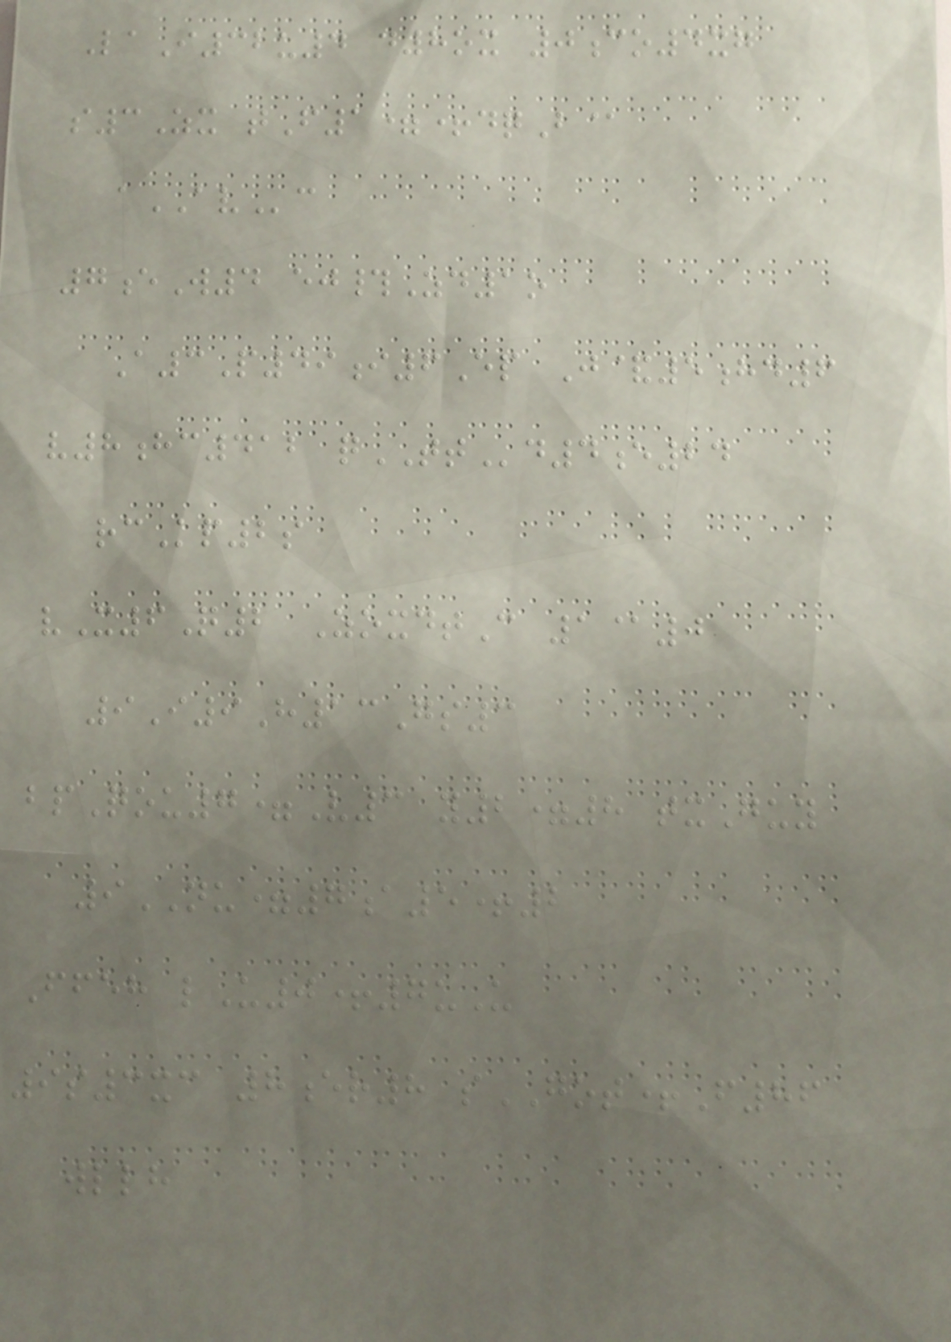LaI32u4 d8ox 0co4xg
s3Zx tF1=+dqB@
aAVc
7eW4 ej#Zd1o
A3P49i6Ep J&5hd6
v8hc412 qTTd4e24
rcKp2s
vX6Q2 ZoxdtC 1@0
9I9H13Gs3
bpQou7=V3 y2=8 txGuy
9NU=7a5+2
Ffeh lU0+7uU
9s3xc 8er8 sGOT+F86
wllh
